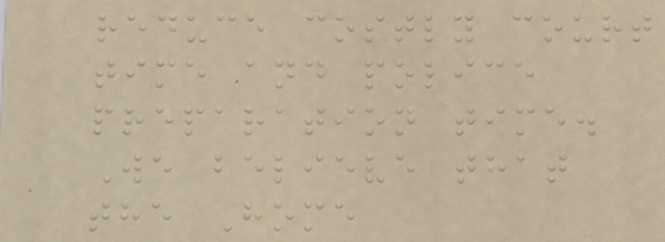reduce costly court
time and police
preparation time.
We believe that
the Home
